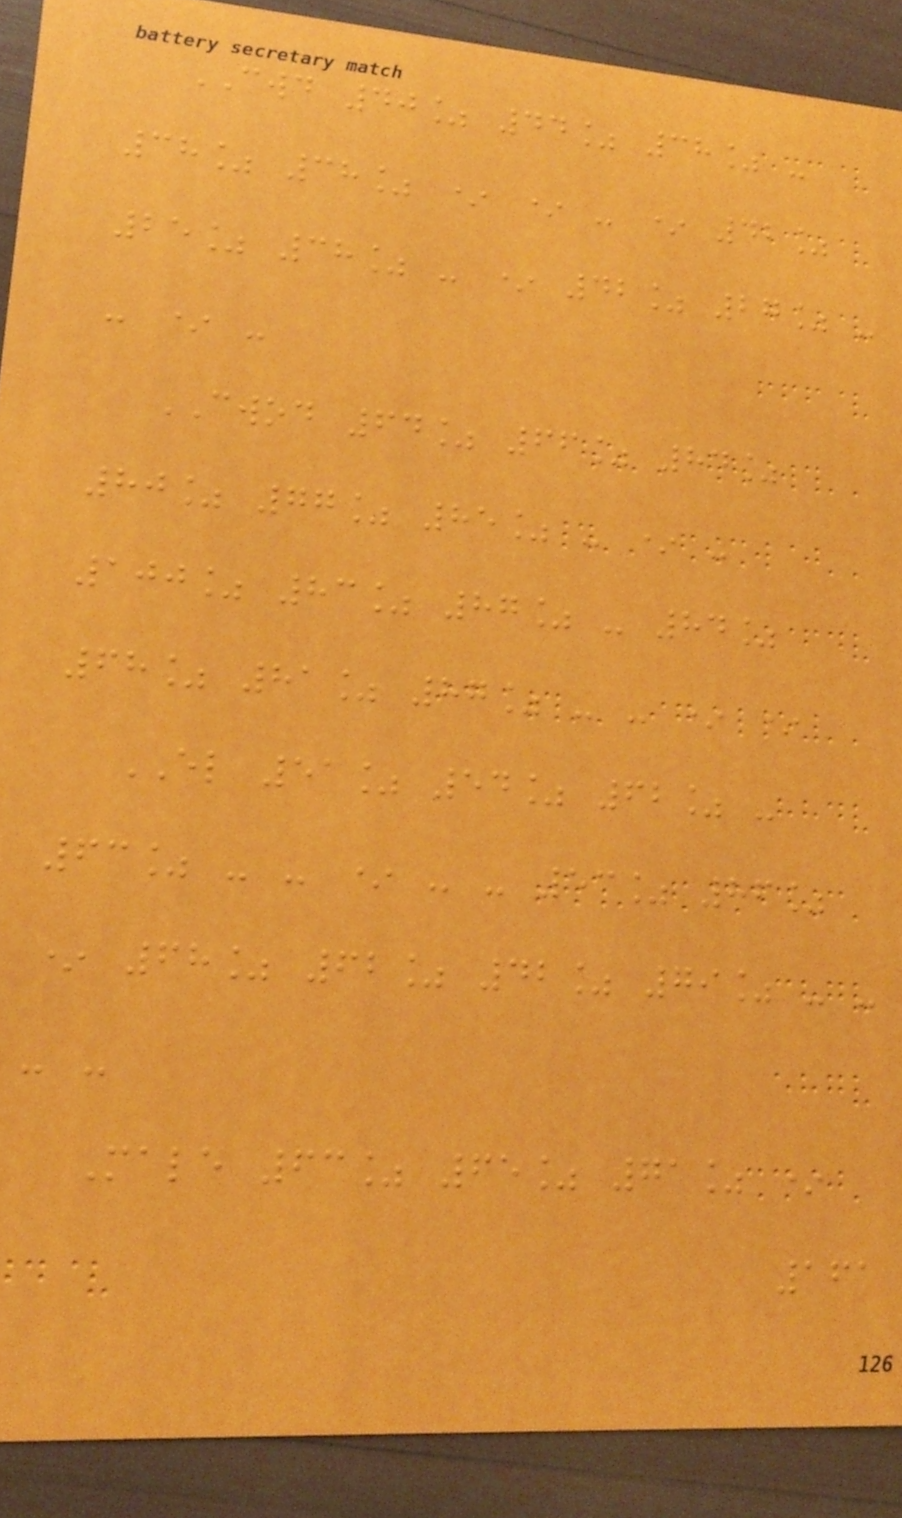CWD 40% 44% 38% -
38% 38% * * - * 42%
25% 38% - * 42% 27% -
- * -
CWOD 64% 66% 84%
80% 77% 85% - * -
100% 83% 87% - 84%
68% 81% 87% - - * *
EL 51% 54% 62% -
63% - - * - - 53% 86%
* 68% 62% 42% 79% - -
- -
Male 63% 65% 71% *
161
